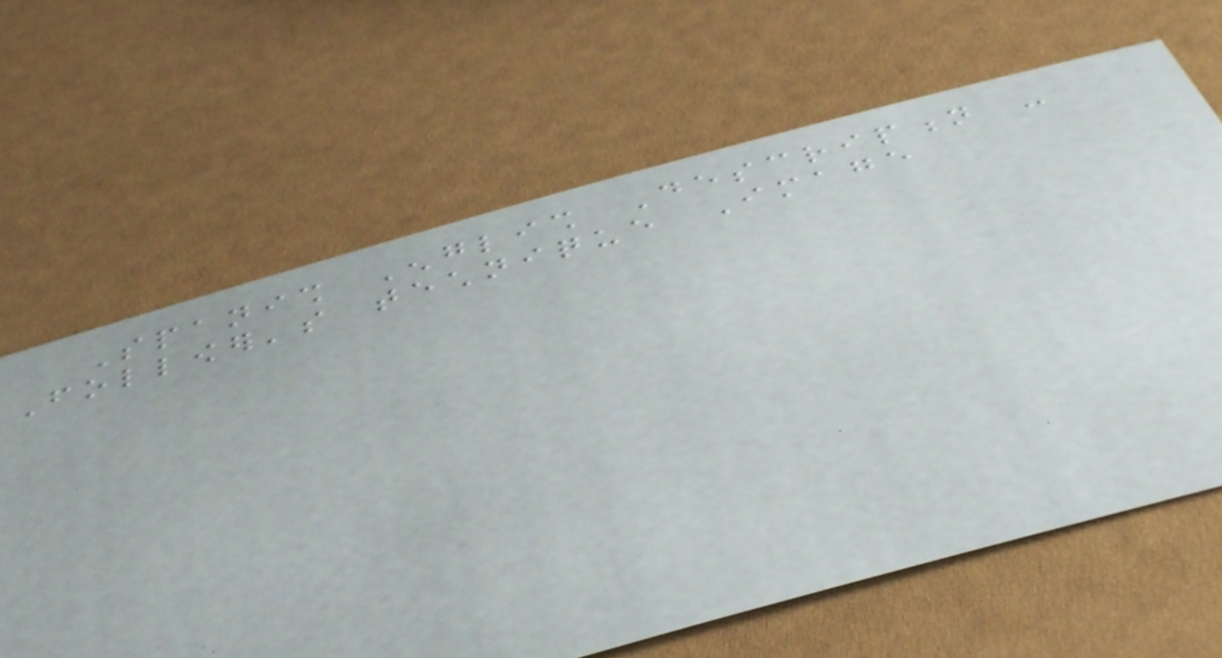Spanish English Description -
Follower's technique Image
